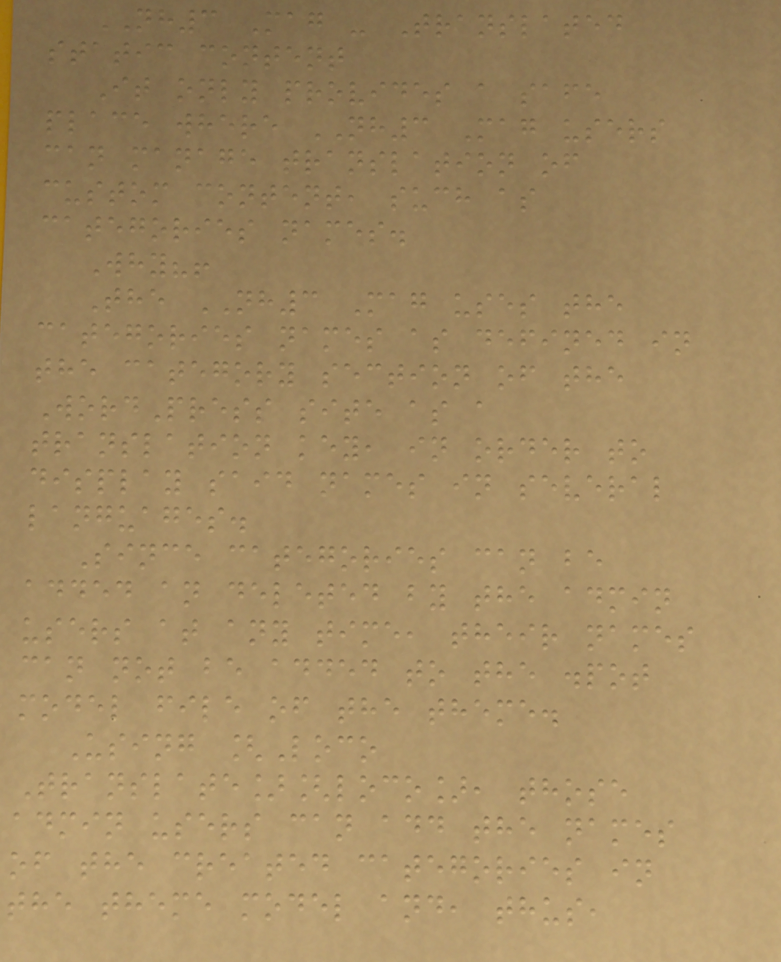NH3 Mag - Translated
static content
It only provides a safe
place where NH3 Mag users
can manage translation of
custom content, such as
categories names.
Why?!
The NH3 Mag uses the
categories names as defined in
the category section of the
WordPress site as a
translation key, in order to
display said names in several
languages.
Since categories can be
added an deleted by the admin
users at any time, their names
can not be added to the .pot
model file of the theme.
Using [Loco
Translate][loco], those
admin users can add the names
of the created categories in
the theme model and, thus,
